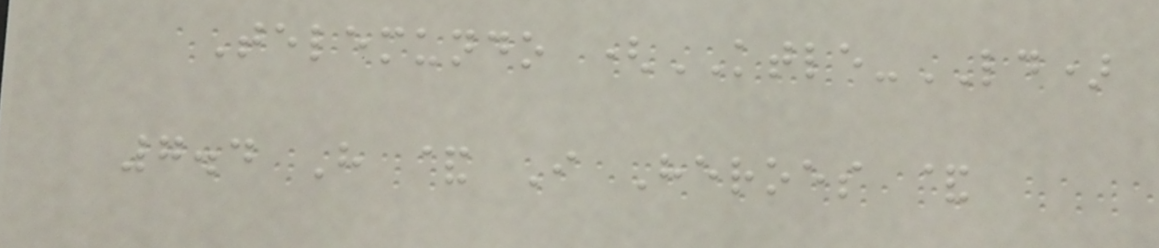Telemundo (KTLE-LD)
7.4 H & I Heroes &
